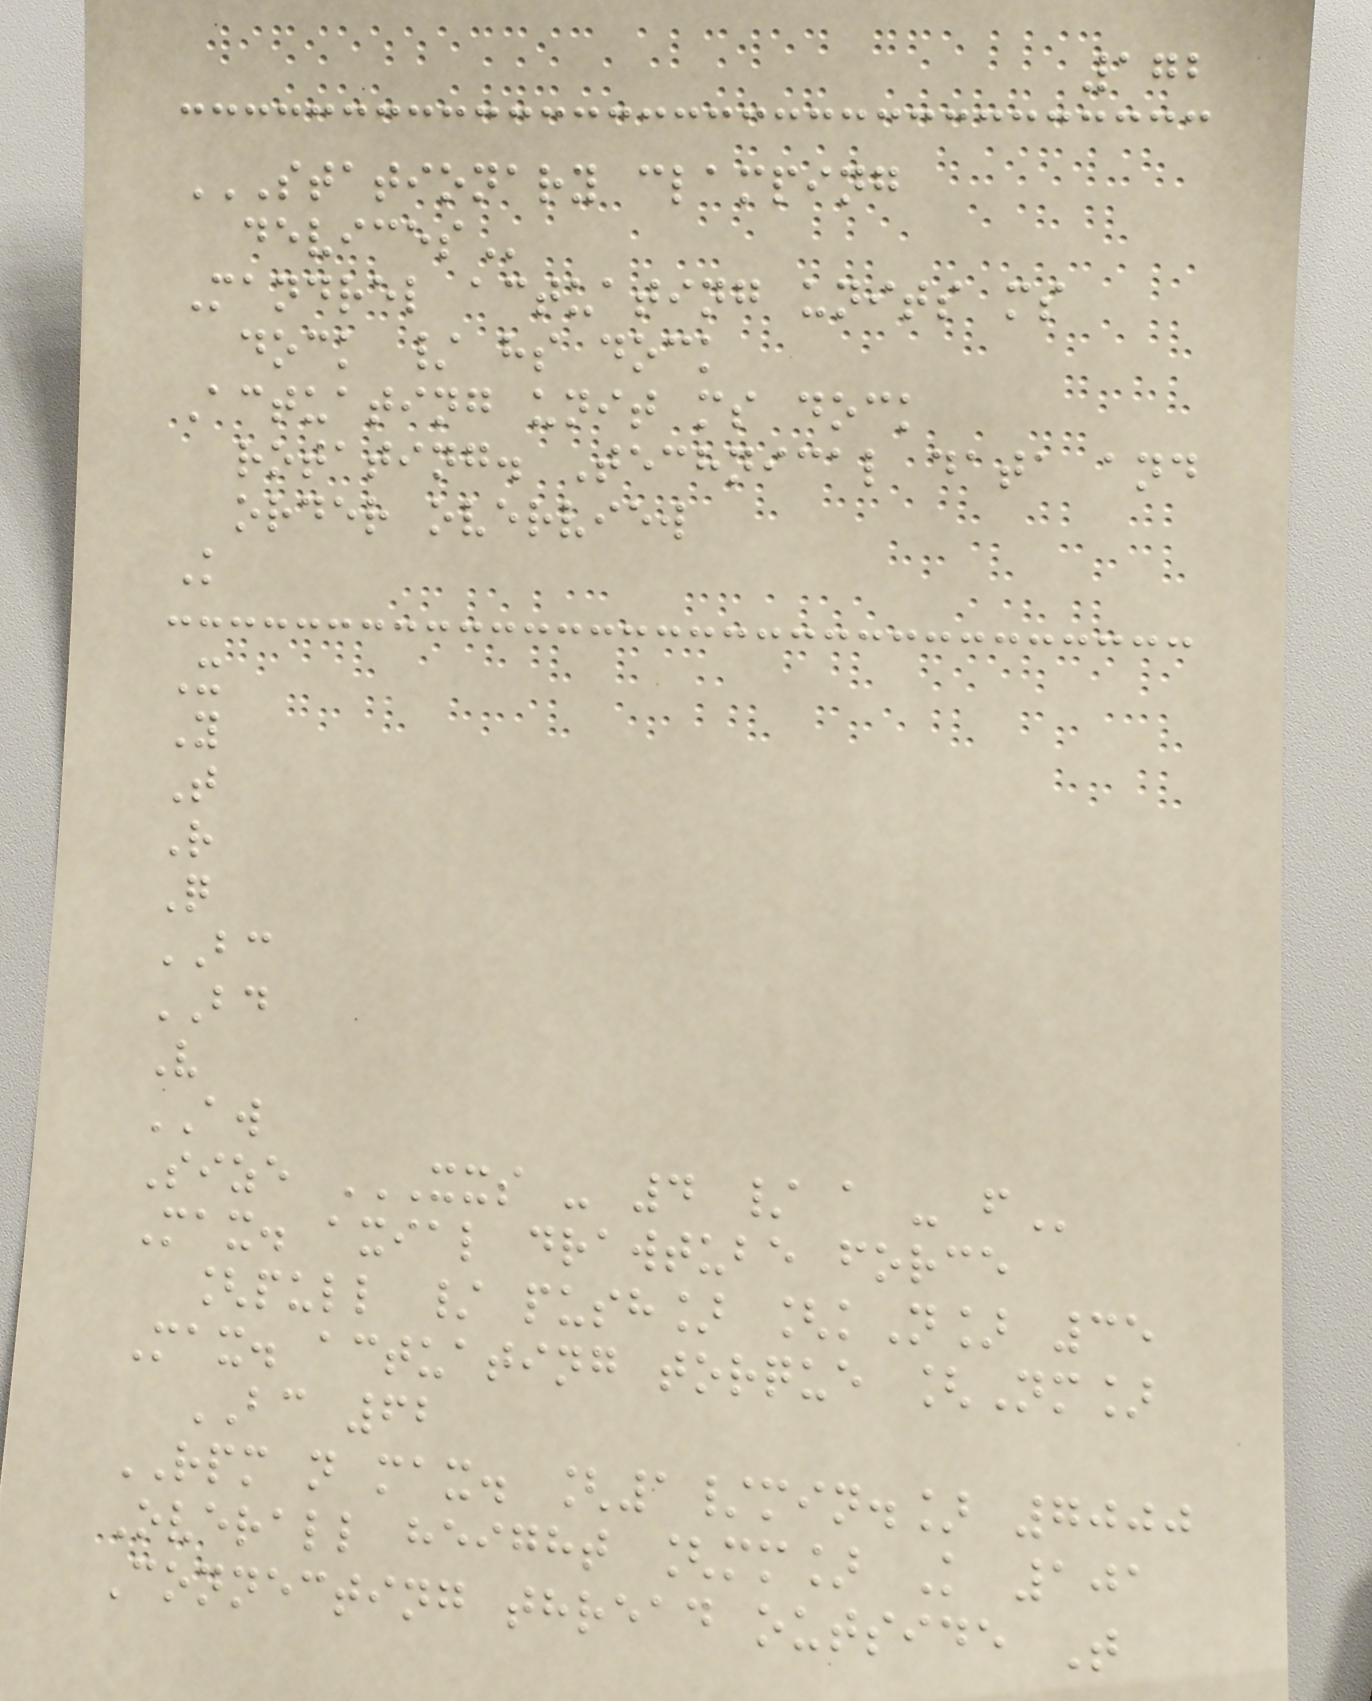172
STATIONARY CLAMPING
DEVICES
Mandrel actuating units ms
dock / hs dock
Actuating unit ms dock
rotating. Technical data and
order overview
K
X
Y
T
R
Q
BC
BD
V
AW
Size XXS - 4 / A - F
Max. axial drawtube force
[pull / push] [kN] 35
Max. actuating torque [Nm]
BC 62
RPM n max. [1/min.] 7000
Overall height [mm] K 101
Connecting thread outside T
